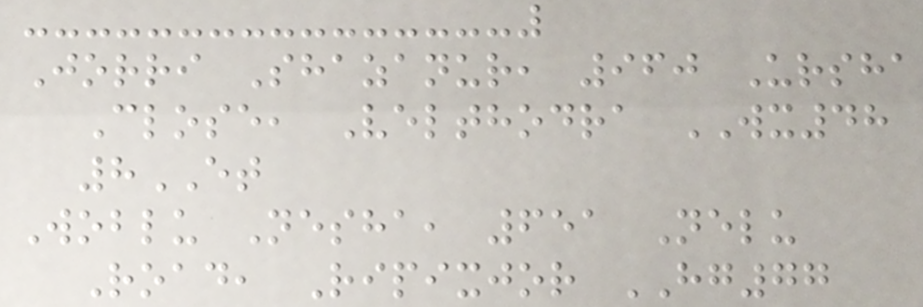Jorri Shazanur, 960 Ursha
Close, Velthodra WX48
8ET
Woblu Nesha, 651 Nelu
Road, Ripixjor HG77
